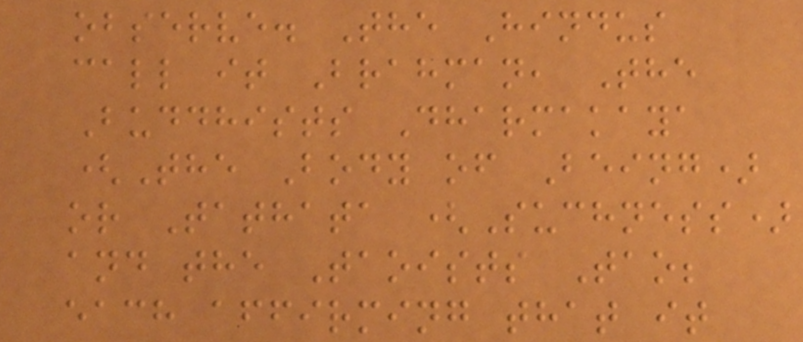observe. The Hindus
call it Brahman, The
Buddhists Dharmakaya
(The Body of Being)
or Tathata (Suchness)
and the Taoists Tao;
each affirming that it
